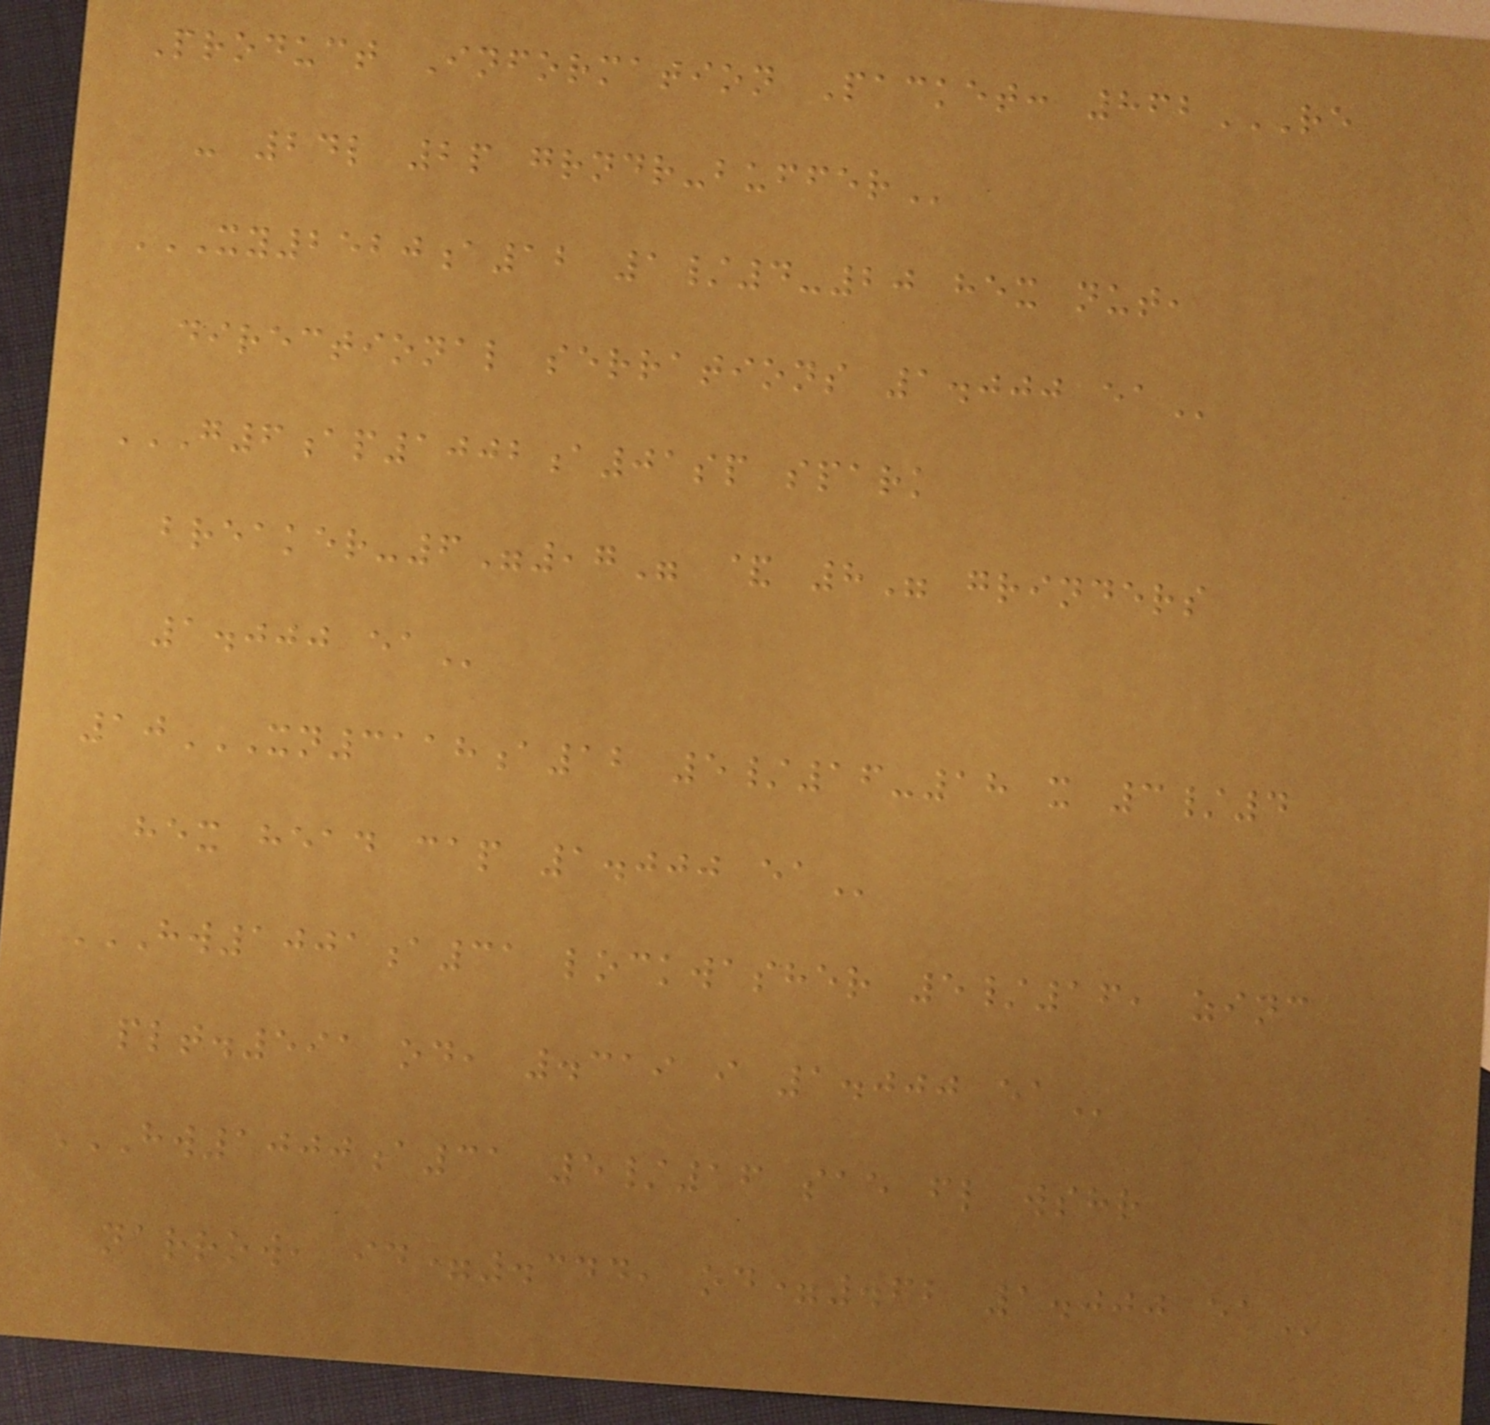Product Information Packet: 862RE
- 24L 2P GRNDR-BUFFER
XY2520A12 1/4-20 HEX NUT,
DIRECTIONAL SERRATIONS 1.000 EA
G6AP1002A01SP SPARK
BREAKER-6",7" & 8" GRINDERS
1.000 EA
10XN3118A12 5/16-18 X 3/4
HEX HEAD CAP 1.000 EA
HW1001A31 LOCKWASHER 5/16, ZINC
PLT.591 OD, .319 I 1.000 EA
HW1000A31 5/16 SAE FL WSHR
NARROW, ID=.344, OD=.62 1.000 EA
